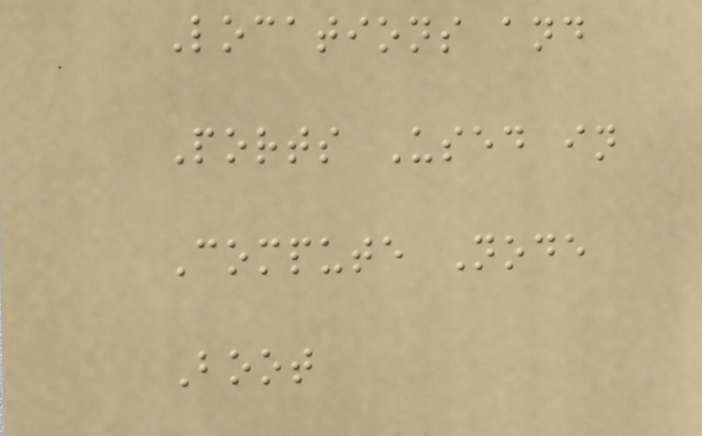Locations and
Ports Used in
Compute Node
Boot
